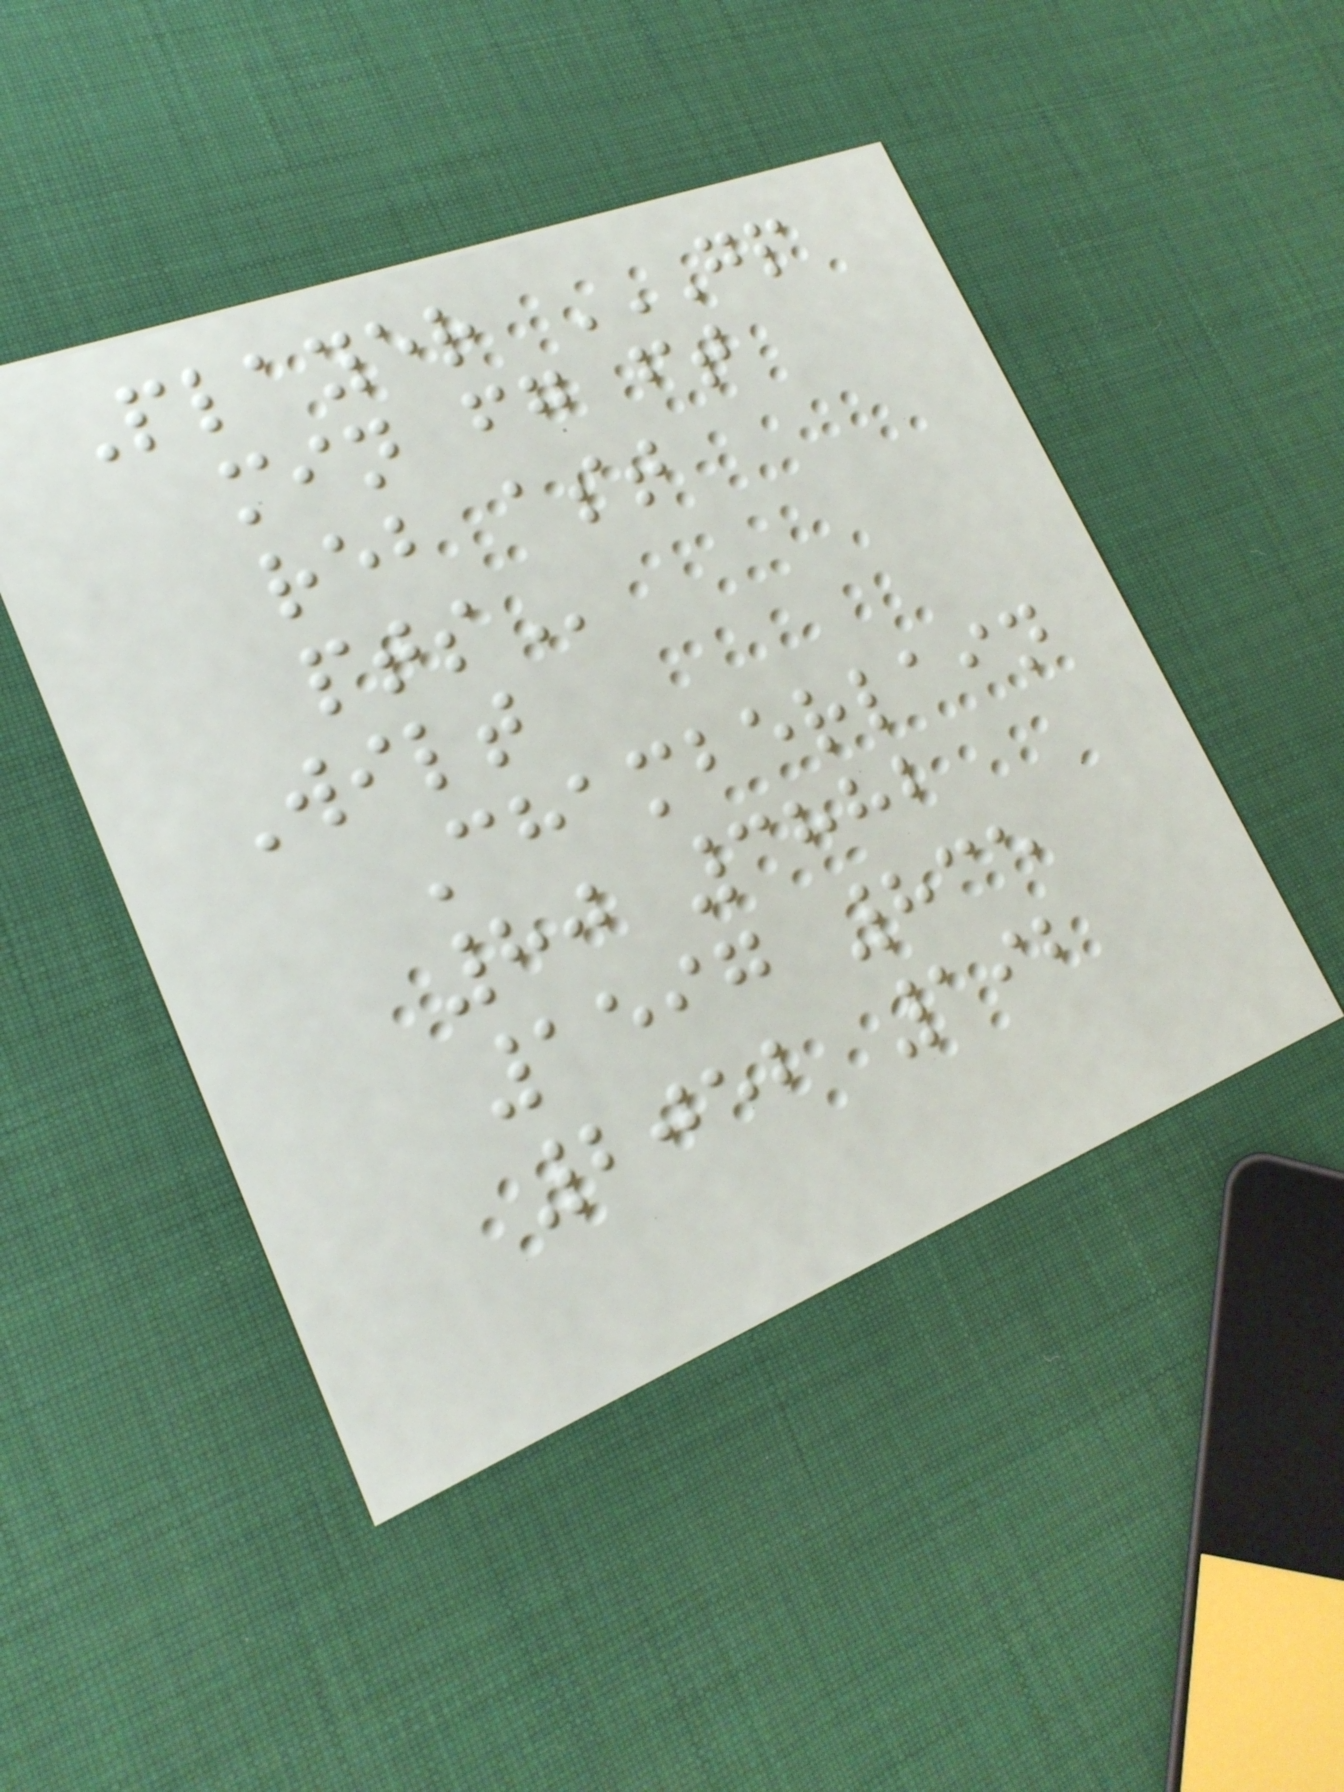Player GP
MIN FG FT
REB AST
PTS
Wilt
Chamberlain
80 3882
1597 835
2052 192
